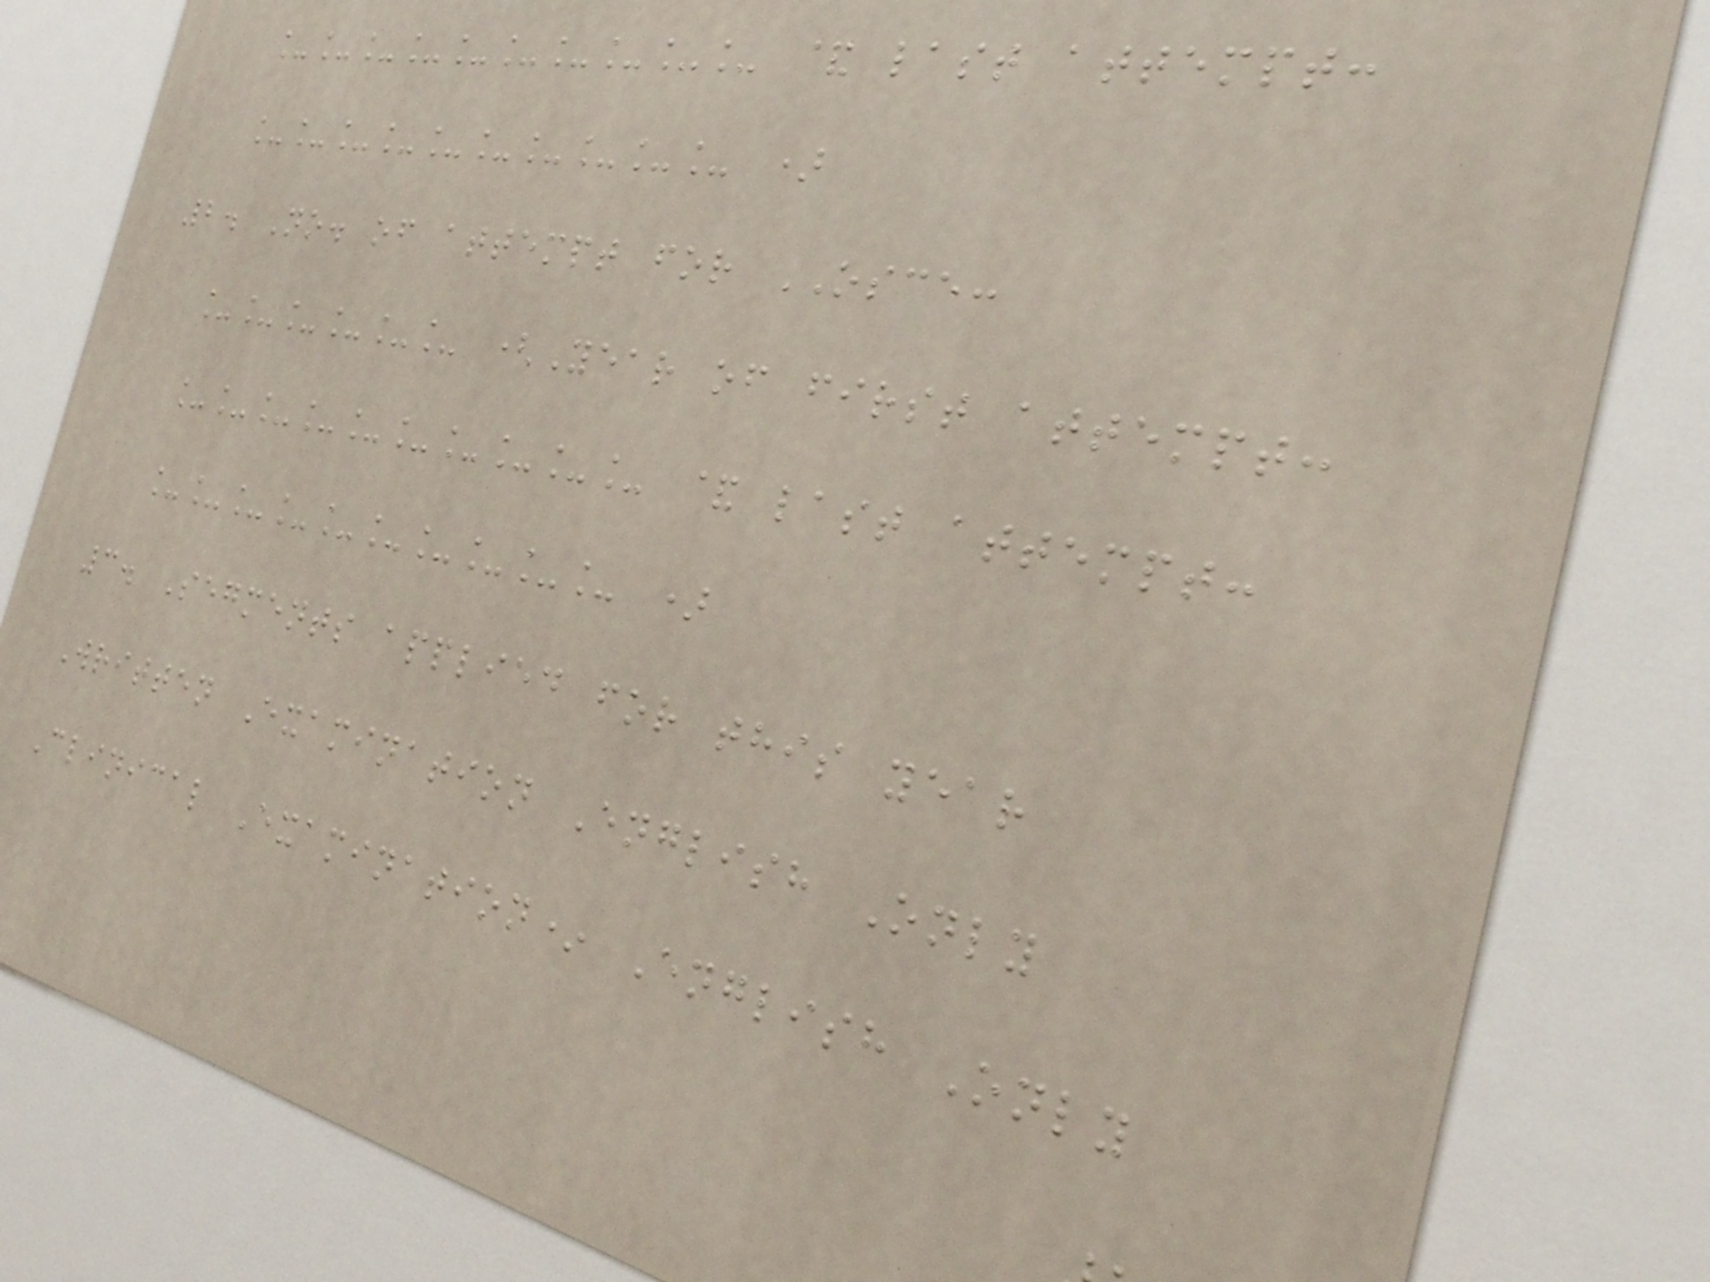__________ & last attempt:
__________ )
2. No. of attempt for OSCE:
______ (Year of first attempt:
__________ & last attempt:
__________ )
3. Segments applied for this year
Written Examination English Only
Clinical Examination* English Only
